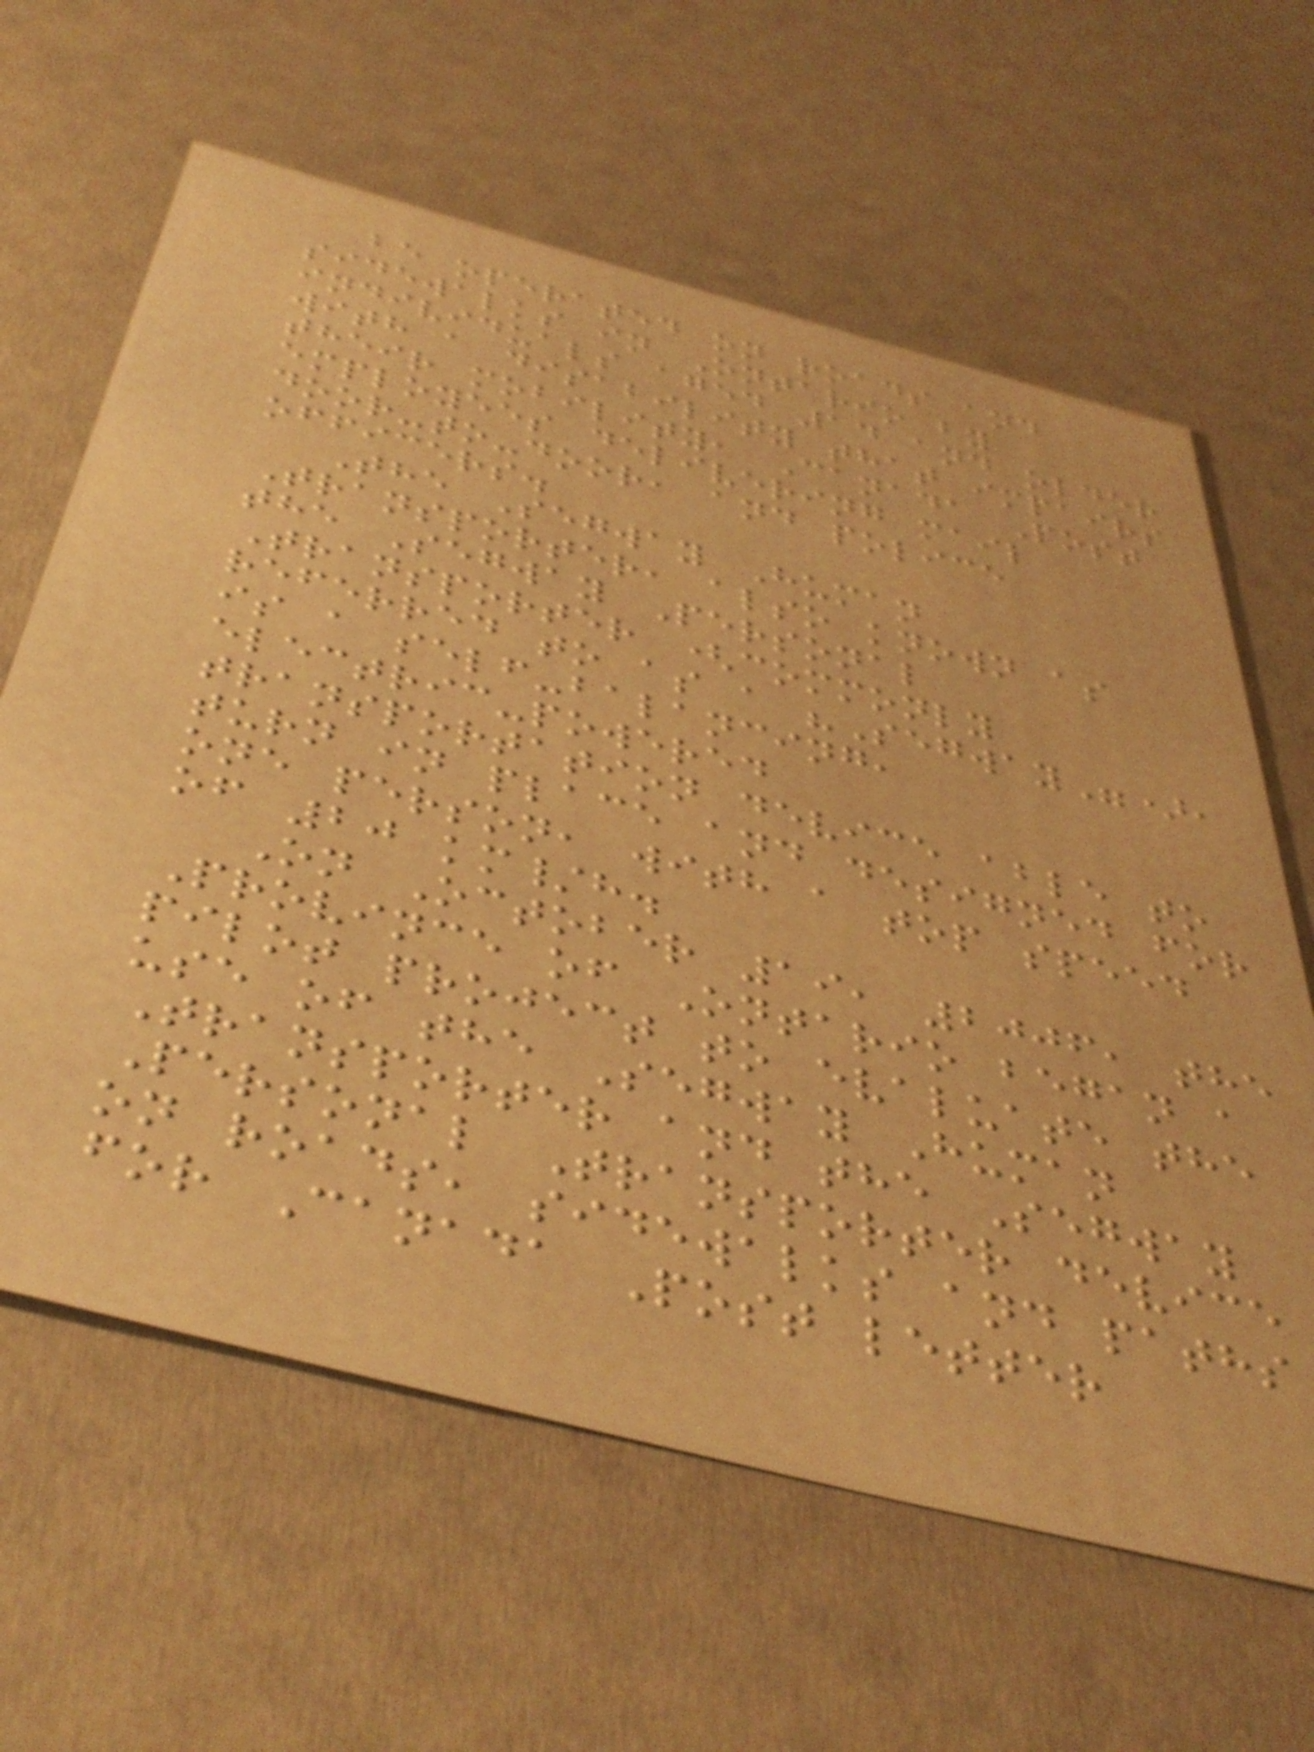be operated on roads and
sidewalks in Ontario by
individuals aged 14 and older
with a disability that impairs
their mobility, Canada Post
employees delivering mail
door-to-door, and police
officers.
The Segway Human
Transporter, also known as
the Segway Personal
Transporter (commonly
referred to as a "Segway"),
is a self-balancing,
electric-powered
transportation device able to
turn in place and designed for
one person, with a top speed
of 20 km/h.
On October 19, 2006, the
Province of Ontario began a
pilot project to evaluate the
use of the Segway Human
Transporter and the Segway
Personal Transporter device
on roads, sidewalks and paths
for Canada Post letter
